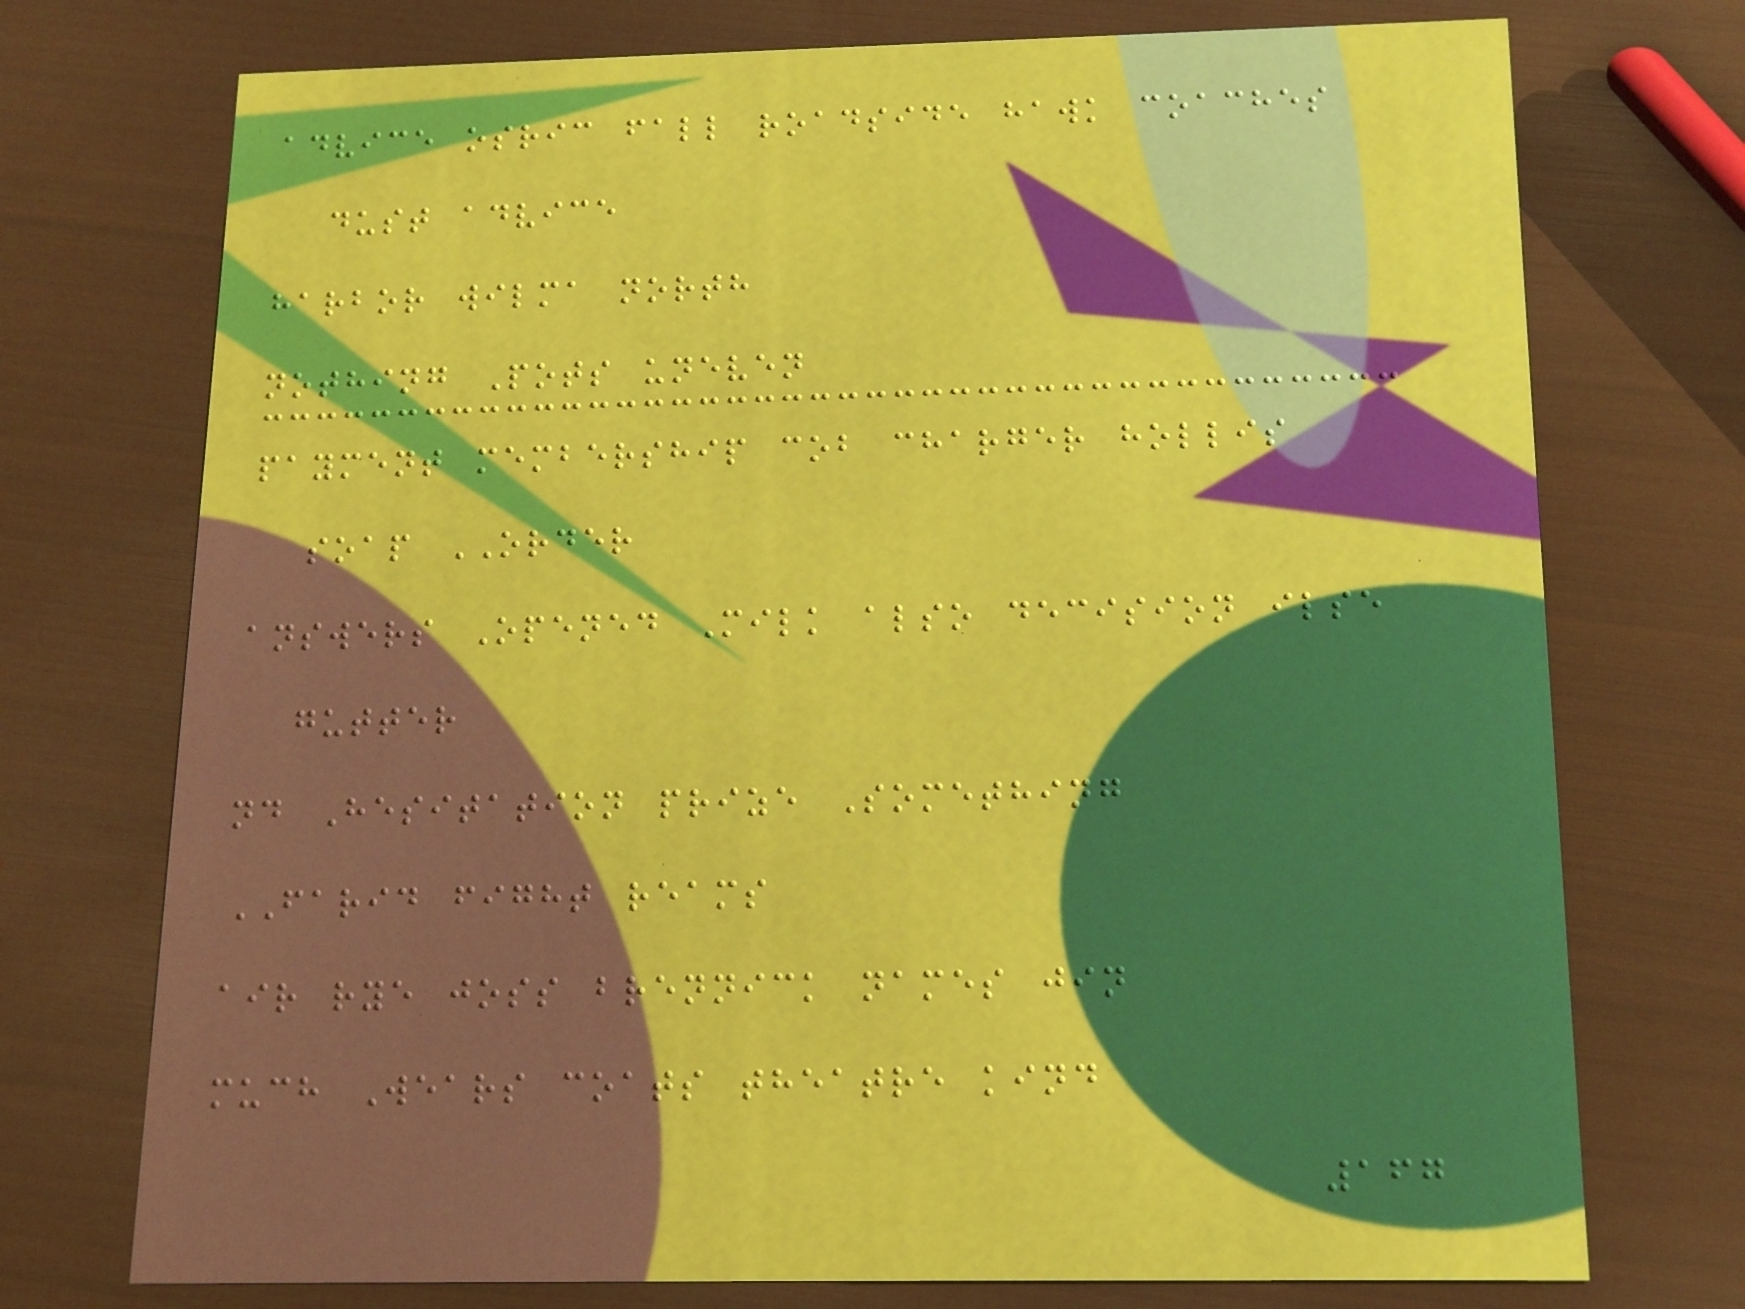advice osric fall roadside hawk coaches
dust advice
harbor wilma north
nothing Pots uneven
payment membership cob charger hollis
soap ORDER
answers Opened Milk also decision ilse
gutter
nd Hesitation prize Something
FARID fight reams
air rye joss brennick names jin
much Wears coats theatre kind
167
